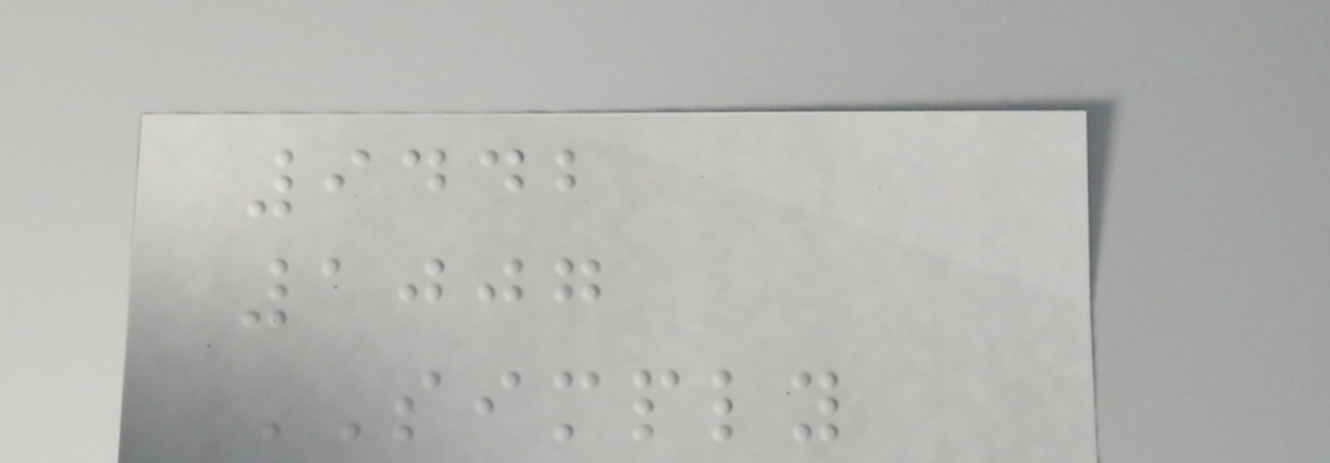9442
1007
SIMPLY
